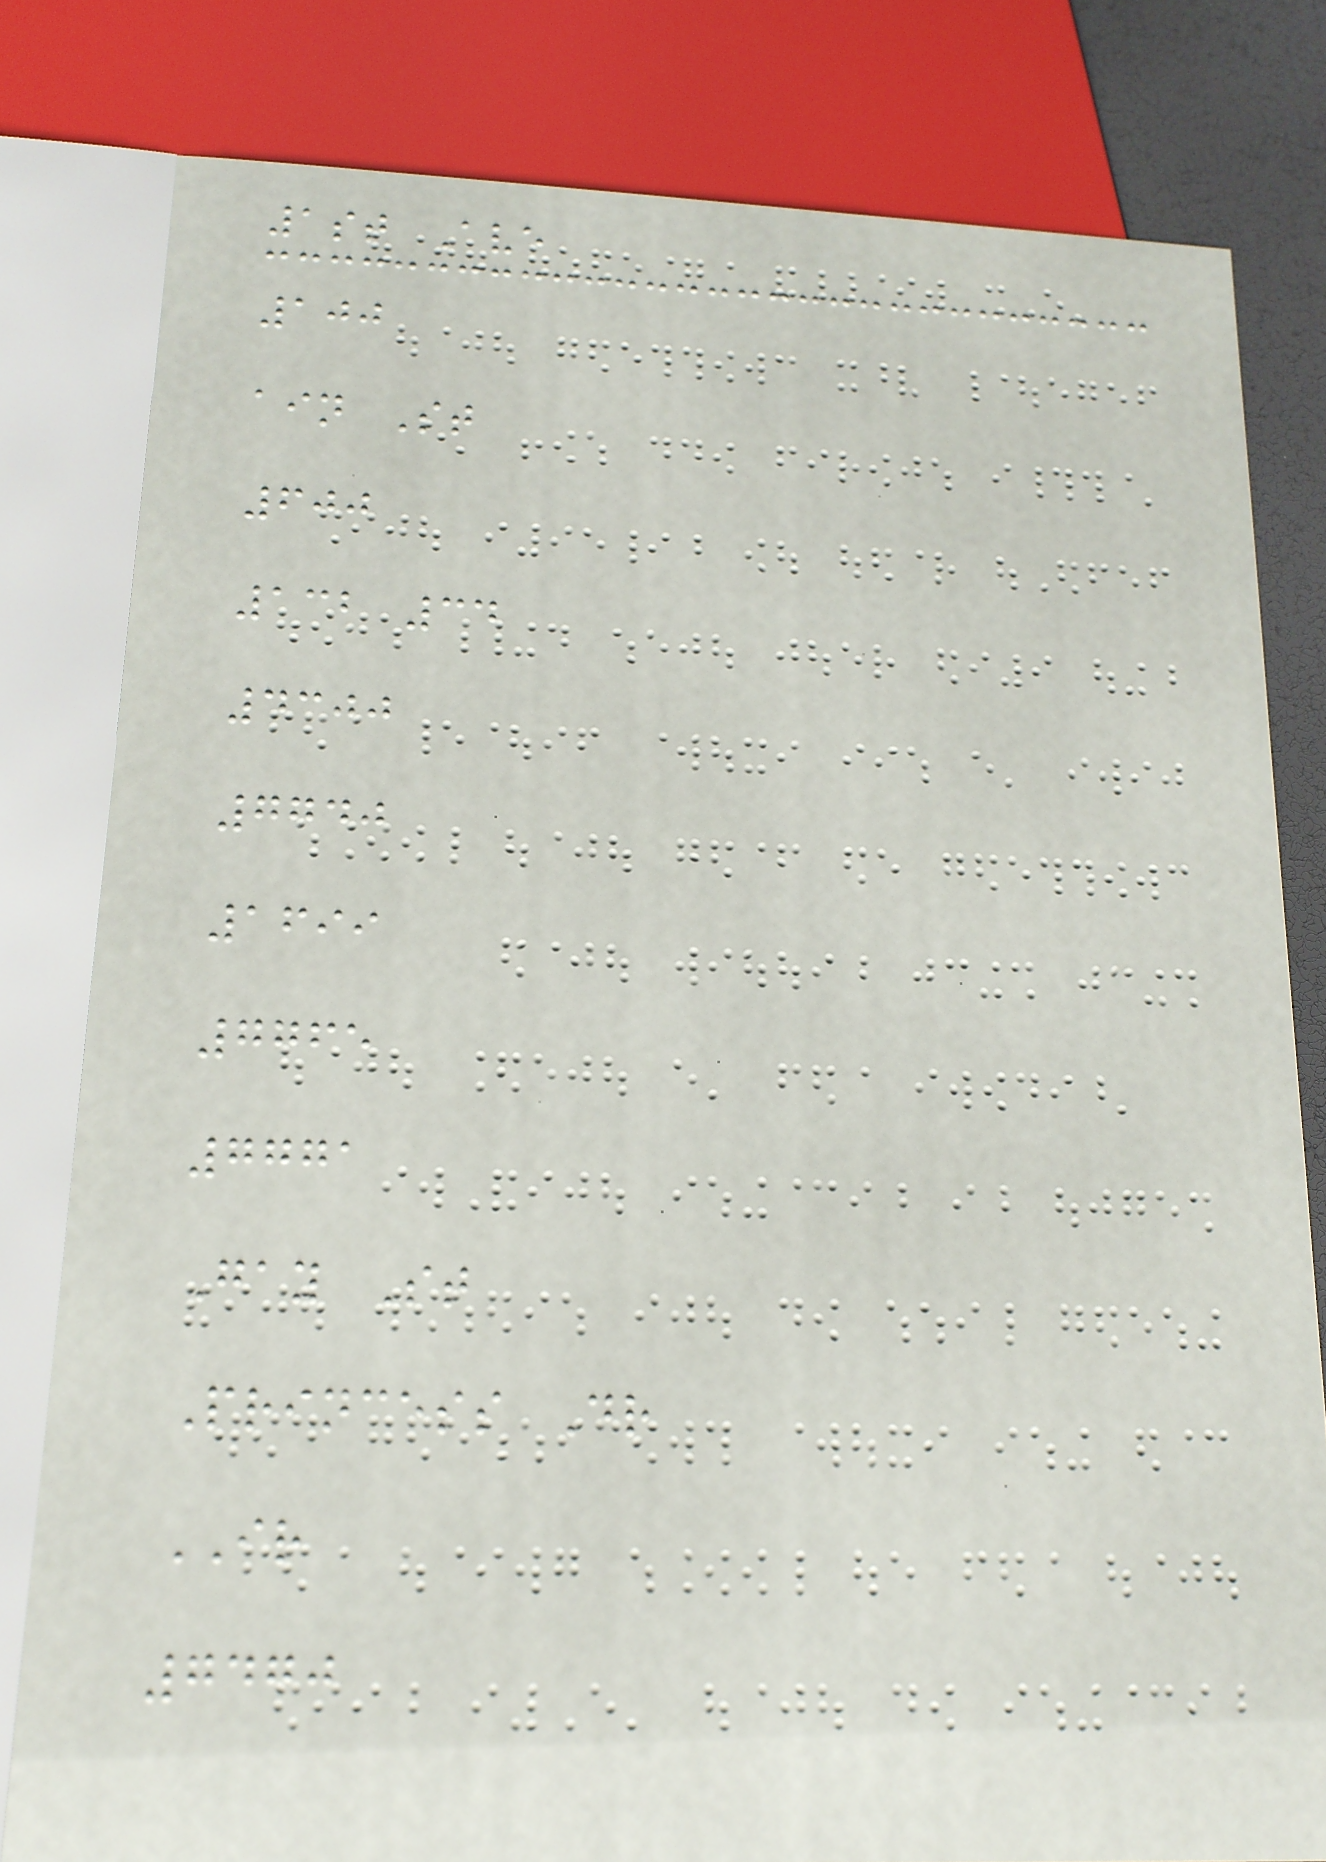1st Ave
100
ain St
600
132 34
4300
7740
1699
7765
7771
Gay St
Princess Dr
IR
7470
